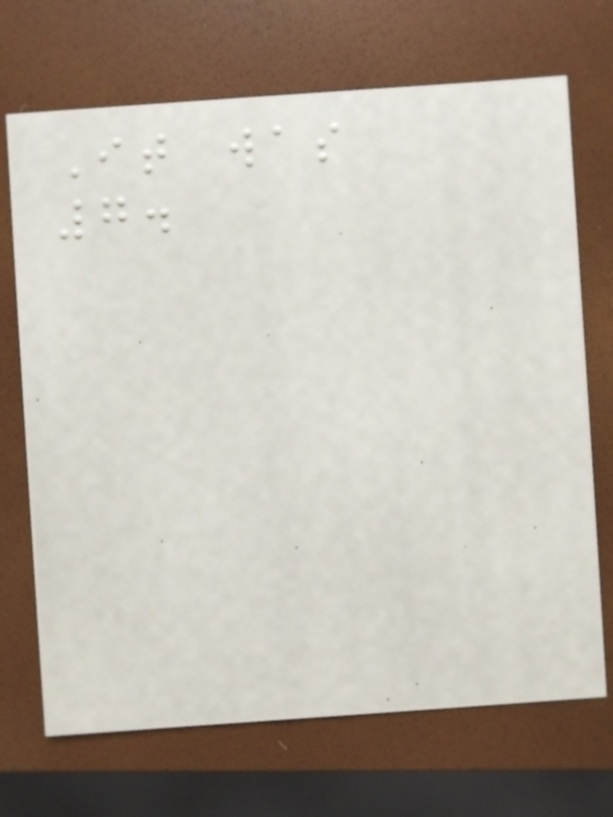It was
7.
